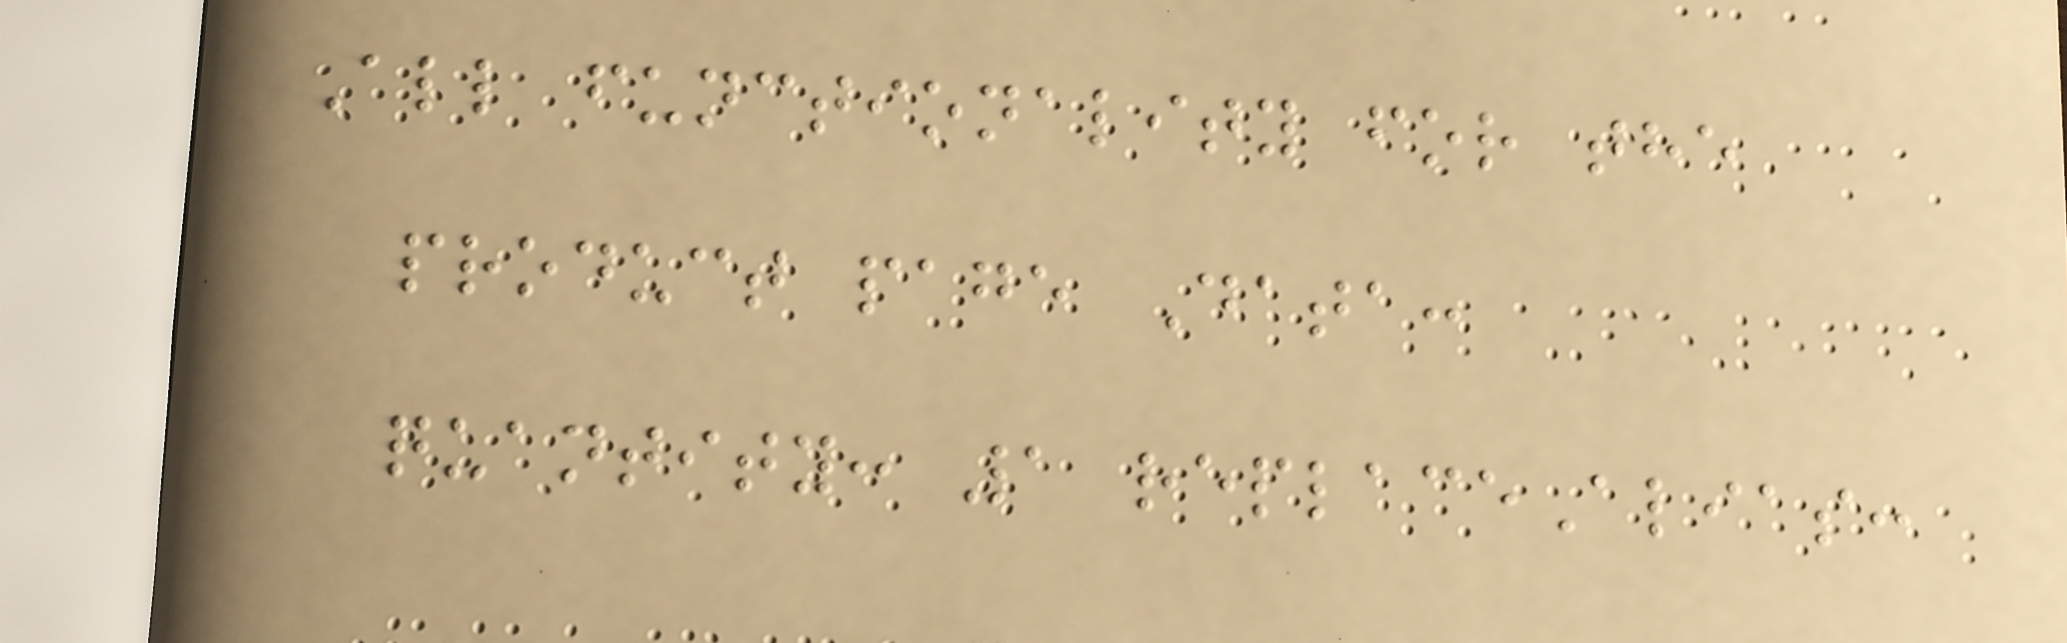All functionality for the
product page Data:
quantity: 1 replaceAlias:
